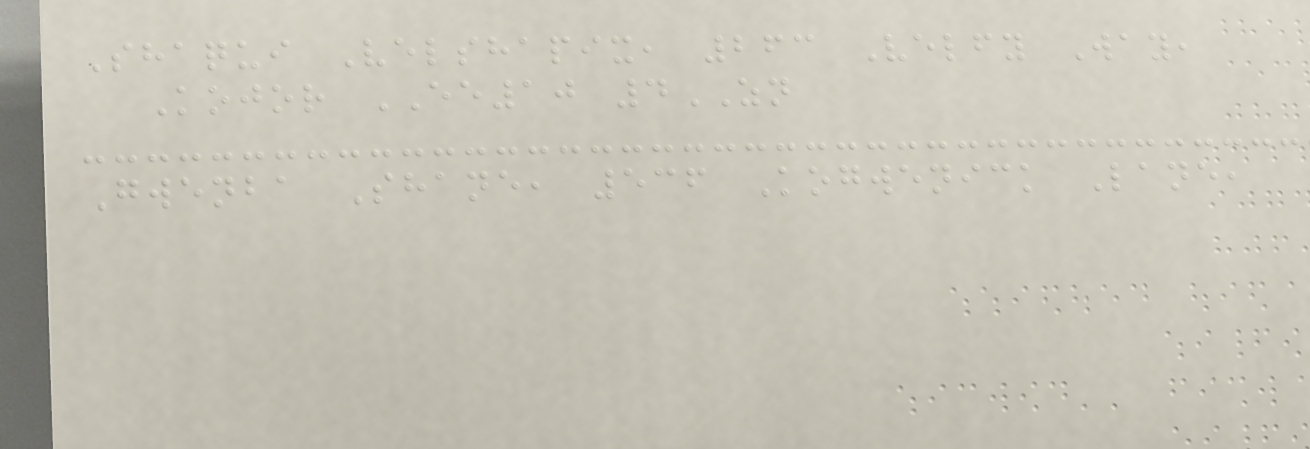Shaqui Velshapix, 263 Velfy Way,
Kojor EE10 4ZN
Gwenba Shane, 536 Kogwenick Lane,
